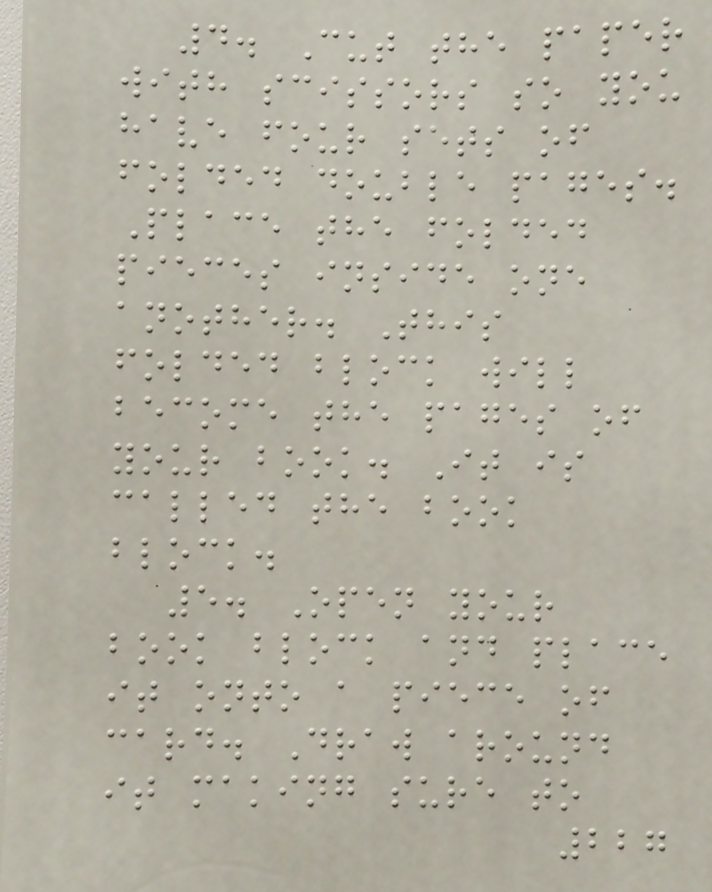4. Cut the paper
with scissors so you
have four sets of
folded double pages.
Place the folded
pieces inside one
another. This
folded block will
become the pages of
your book. It is
called the book
block.
5. Open your
book block and place
it onto a piece of
card. Draw around
it making sure to
227
